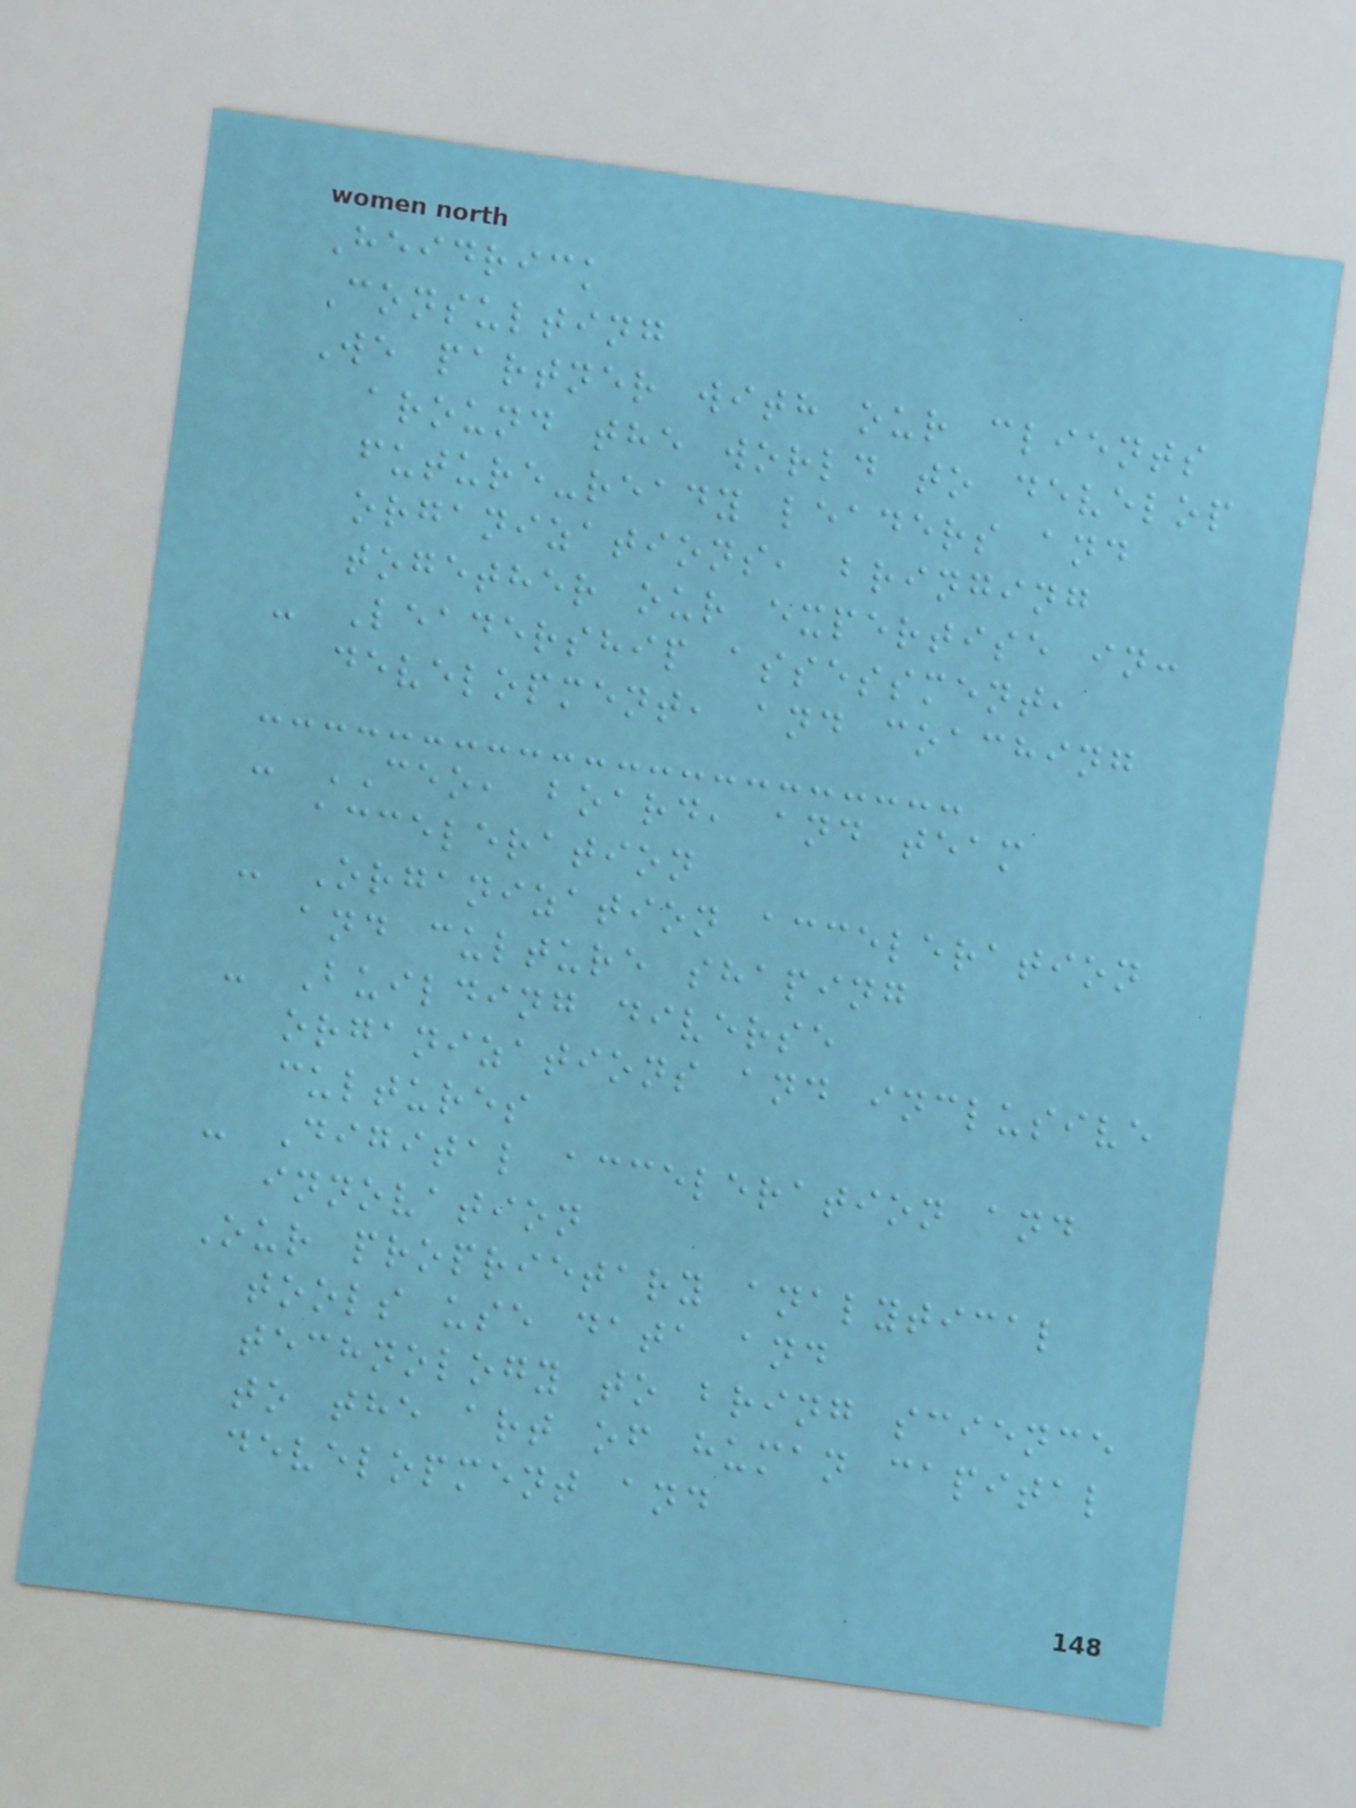Heidrick
Consulting
We partner with our clients
around the world to develop
future-ready leaders and
organizations, bringing
together our expertise in:
- Leadership assessment,
development, and coaching
- CEO, board, and team
acceleration
- Organization acceleration
and culture shaping
- Building diverse
organizations and inclusive
cultures
- Digital acceleration and
innovation
Our proprietary analytical
tools use data and
technology to bring science
to the art of human capital
development and
